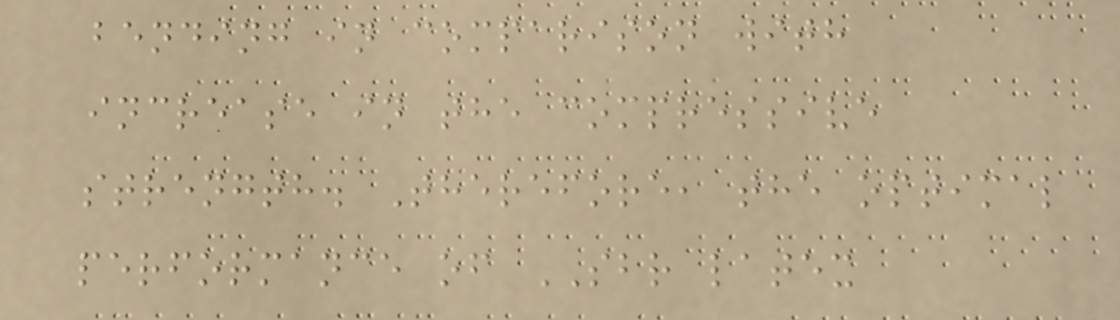bending in comparison with
increase in the compressive
strength. Therefore, the optimal
performance of SBR latex
